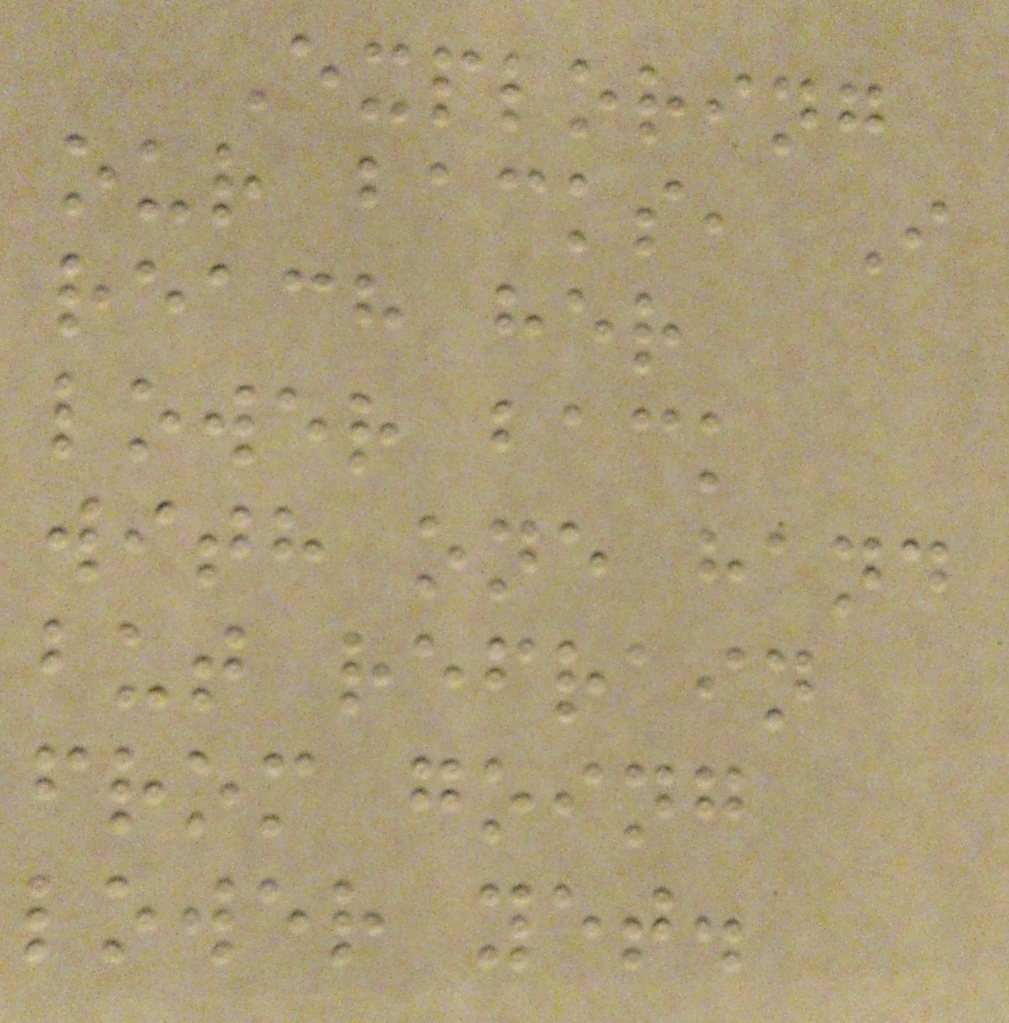Exploring
our backs, I
reach her
lower back
with one hand
but refrain
from going
lower yet.
